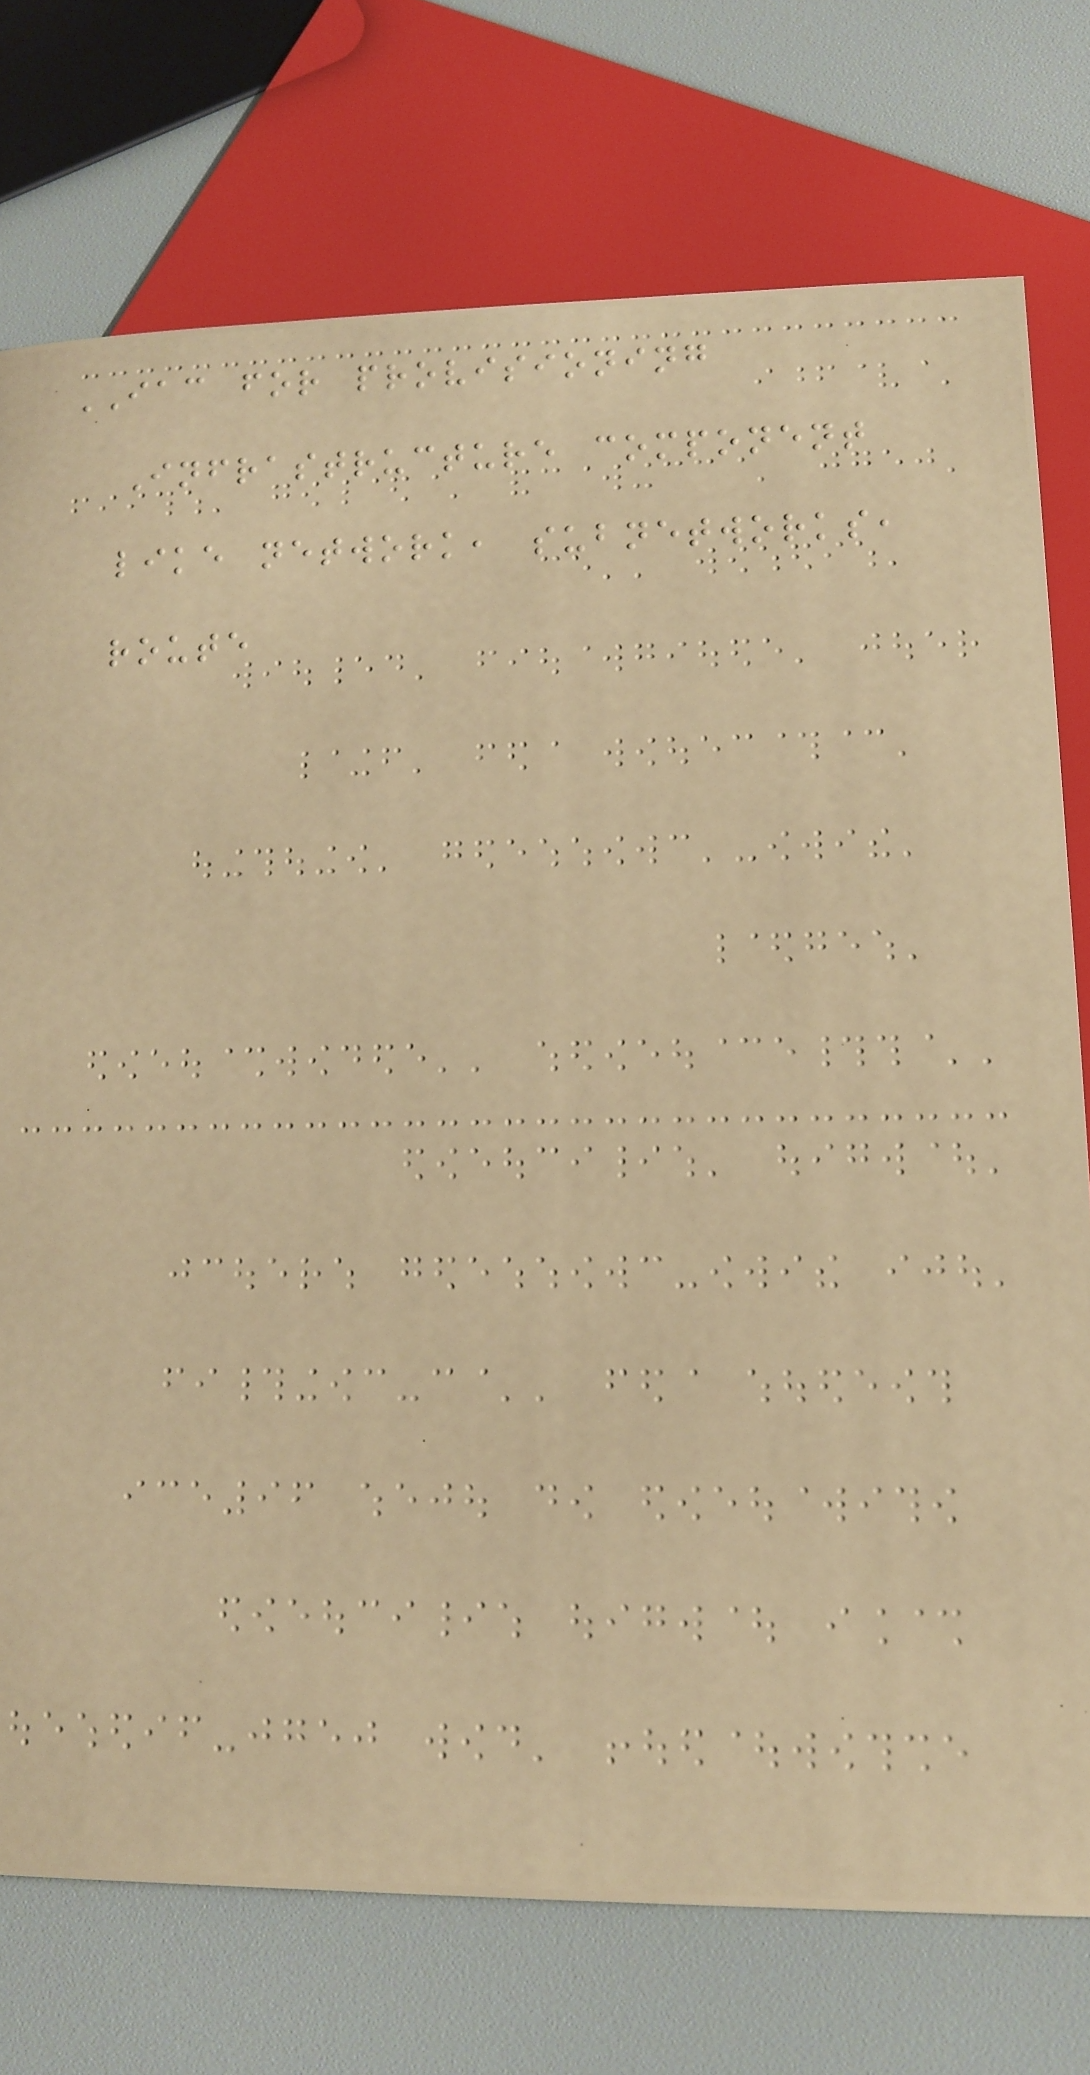IAC for provisioning
Infrastructure component
like network, subnetworks,
route
